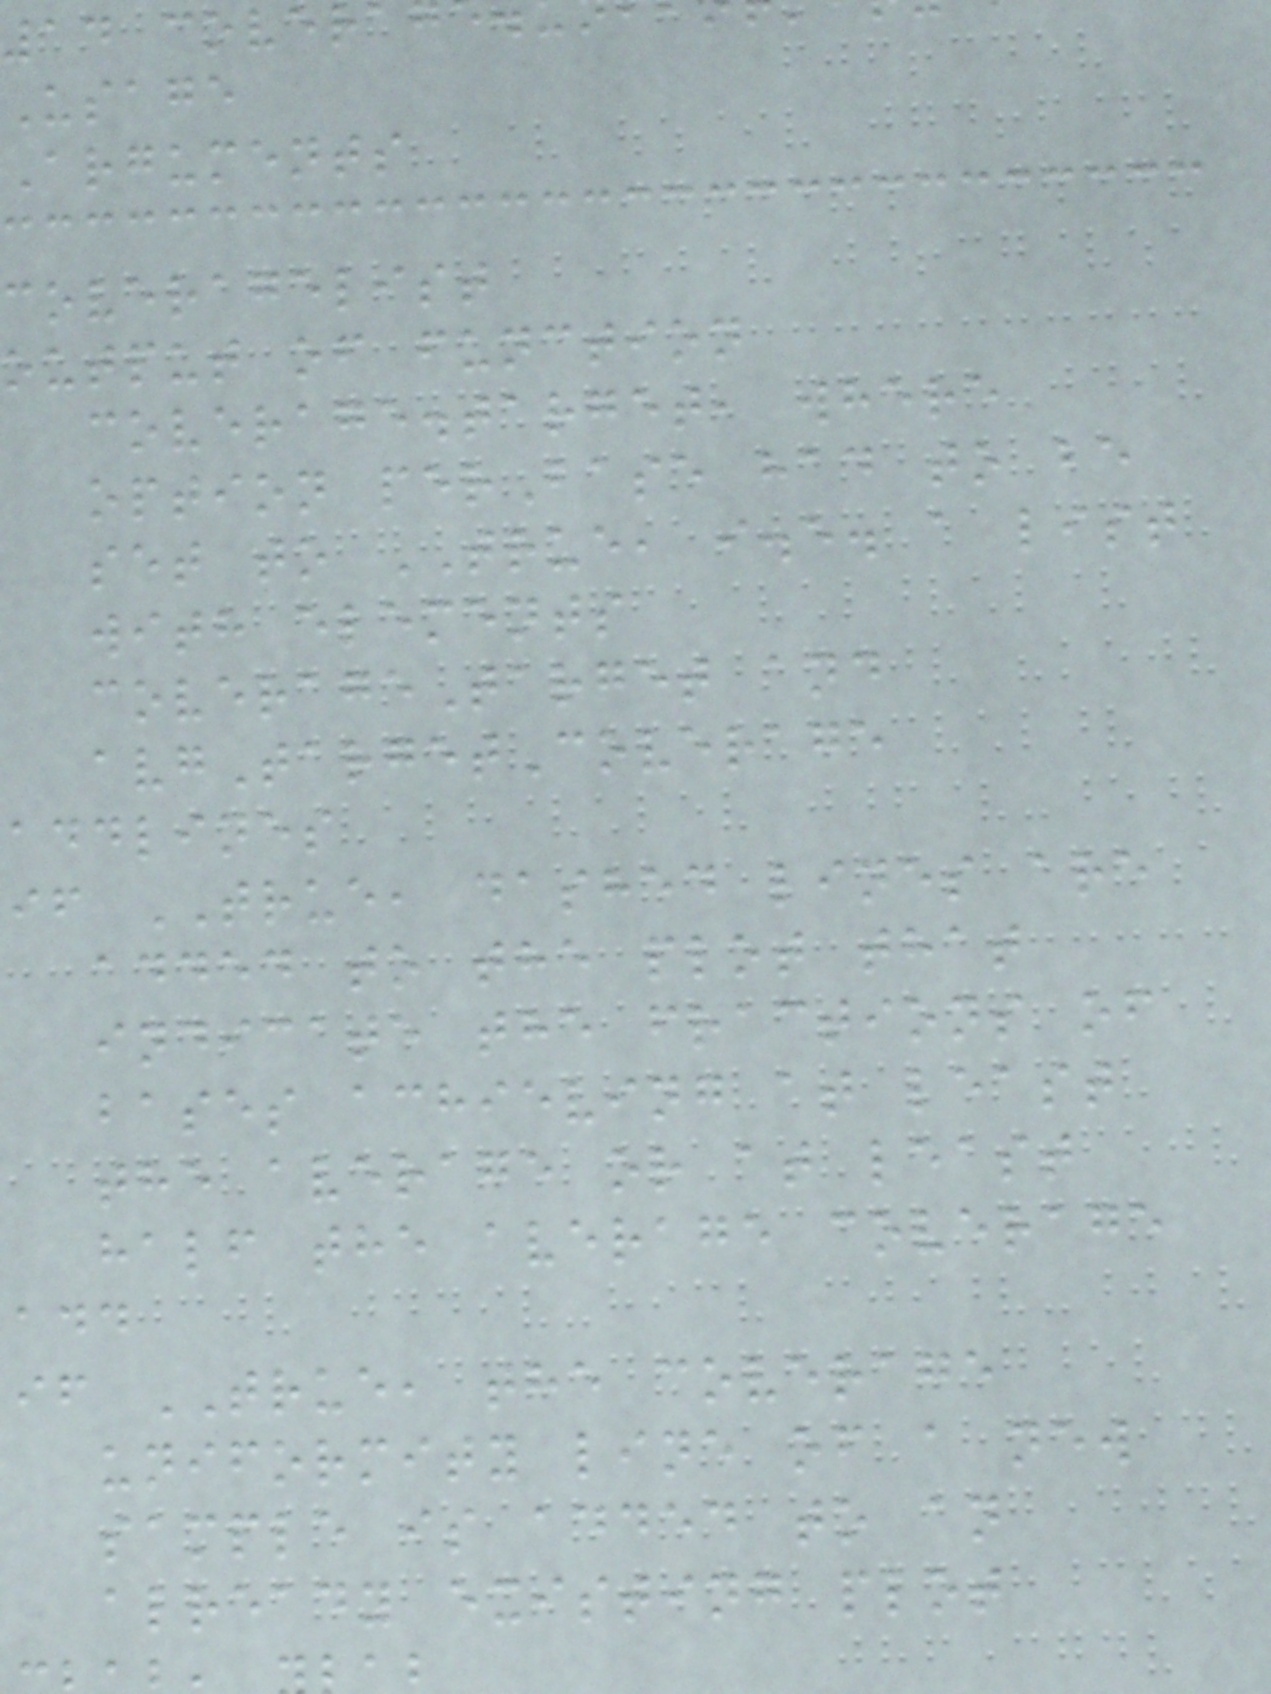14 covera
Usage
Arguments
coveragelist
output of function
coverage.target, where
option perBase had to be
set to TRUE, i.e. a list
with elements
coverageTarget and
avgTargetCoverage
addlines
if TRUE, dashed lines are
added to the plot that
indicate the fractions of
bases achieving at least
the average or at least
half the average coverage
add
if TRUE, the coverage
uniformity line of a new
sample is added to an
already existing plot
